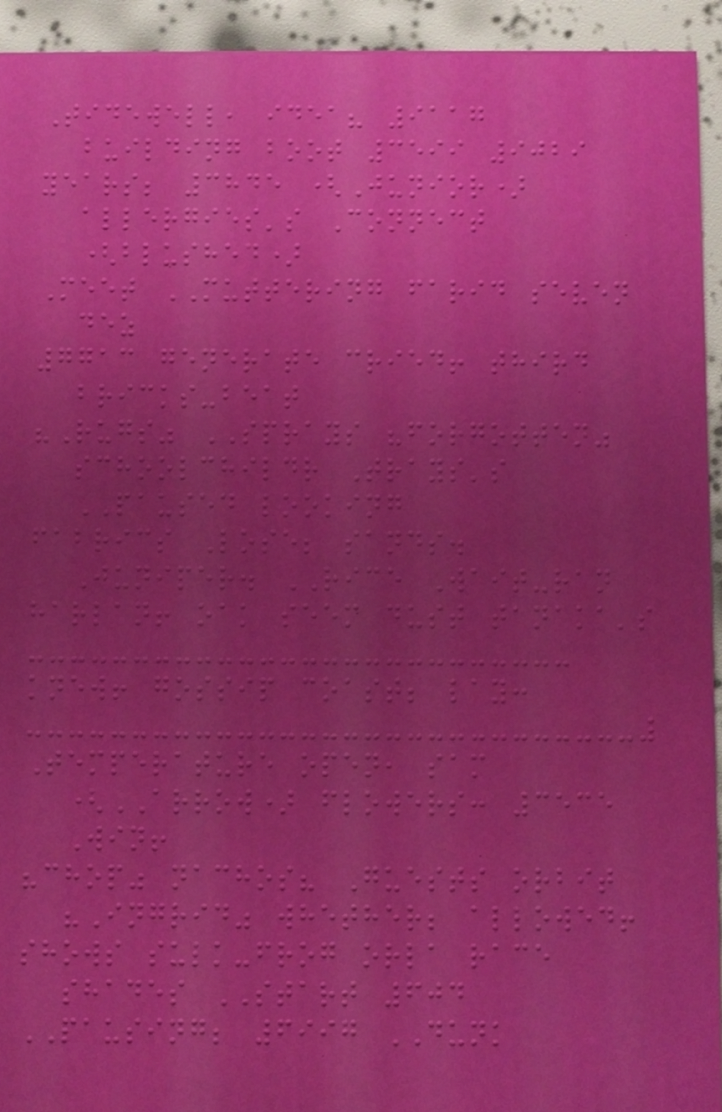Tidewell, idea? 9117
building boot 3599 9029
years; 3845 (Junior)
allergies's Connect
(blushed)
Meet MUTTERING farid seven
dez
7713 generate cried! third
bricks-beat
"Rugs" SPRAYS "forgotten"
schoolchildr Trays's
PAUSED looking
fabrics Lose; sands.
Juniper. RICE Wait-ran
harlan! oak seem dust tanaka's
knew! gossip coast; lay:
Temperature open, sam
(ARROW) flowers: 3535
Win!
"chop" nachos? Guests orbit
"Ingrid" whether; allowed!
shows sulk-frog orla race
shades START 604
PAUSING; 6997 DUNK
